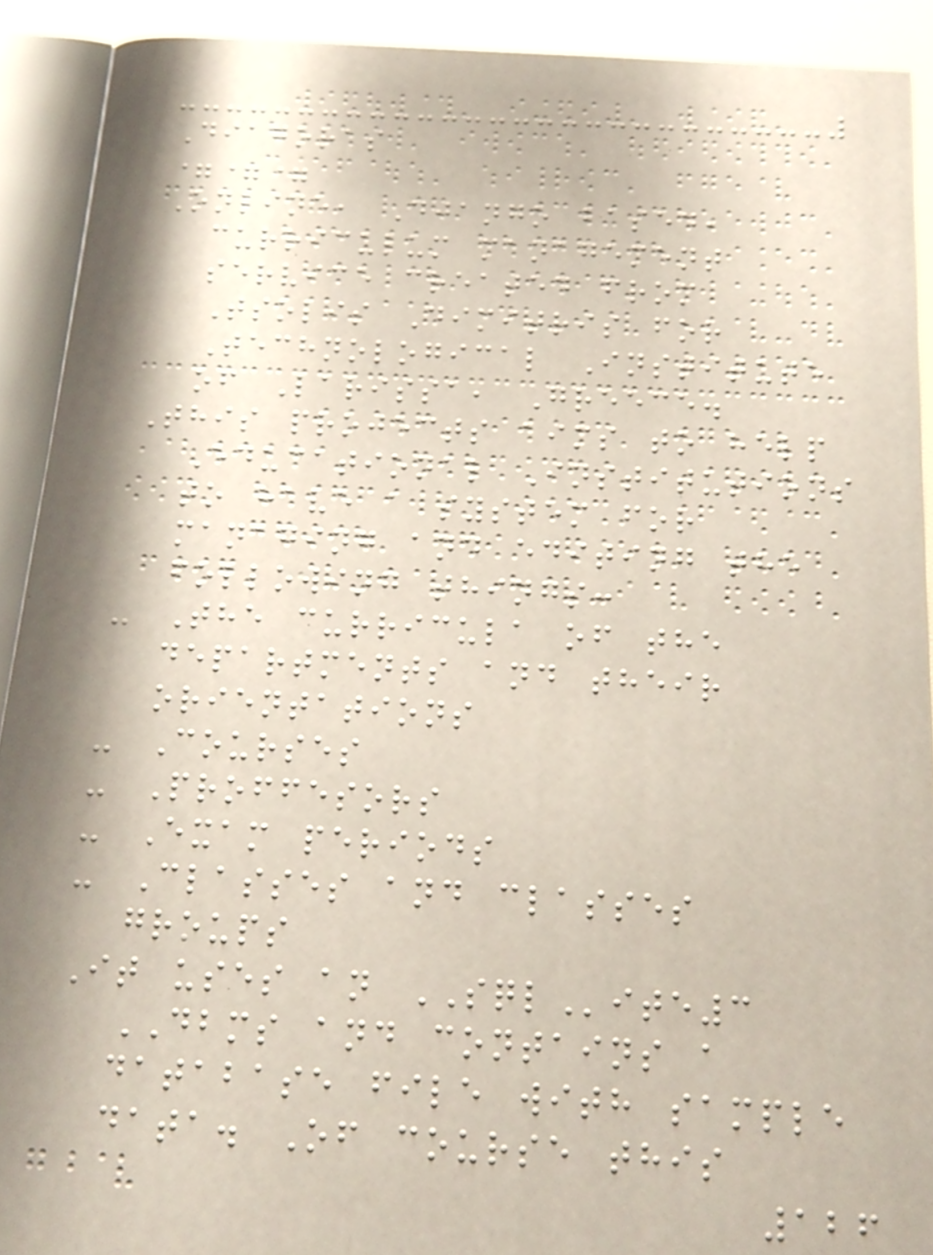Diagoras
===
Online, Django based,
curriculum management
service created from
Tsolis Dimitris for
Technological Institute
of Larissa, Greece.
This projects aims to help
Educational Institutions
to have a system for
managing and editing the
following things:
- The curricula of the
departments and their
orientations
- Courses
- Proffesors
- Exam periods
- Classes and classes
groups
It uses an SQLite3
DBMS and contains a
database file with sample
data. Of course this
126
